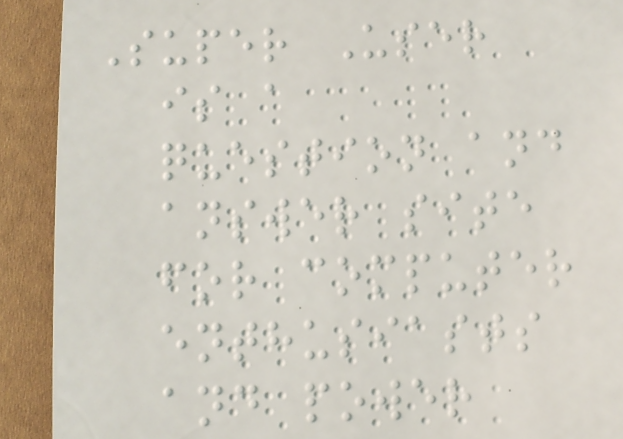Super User
is a
question and
answer site
for computer
enthusiasts
and power
